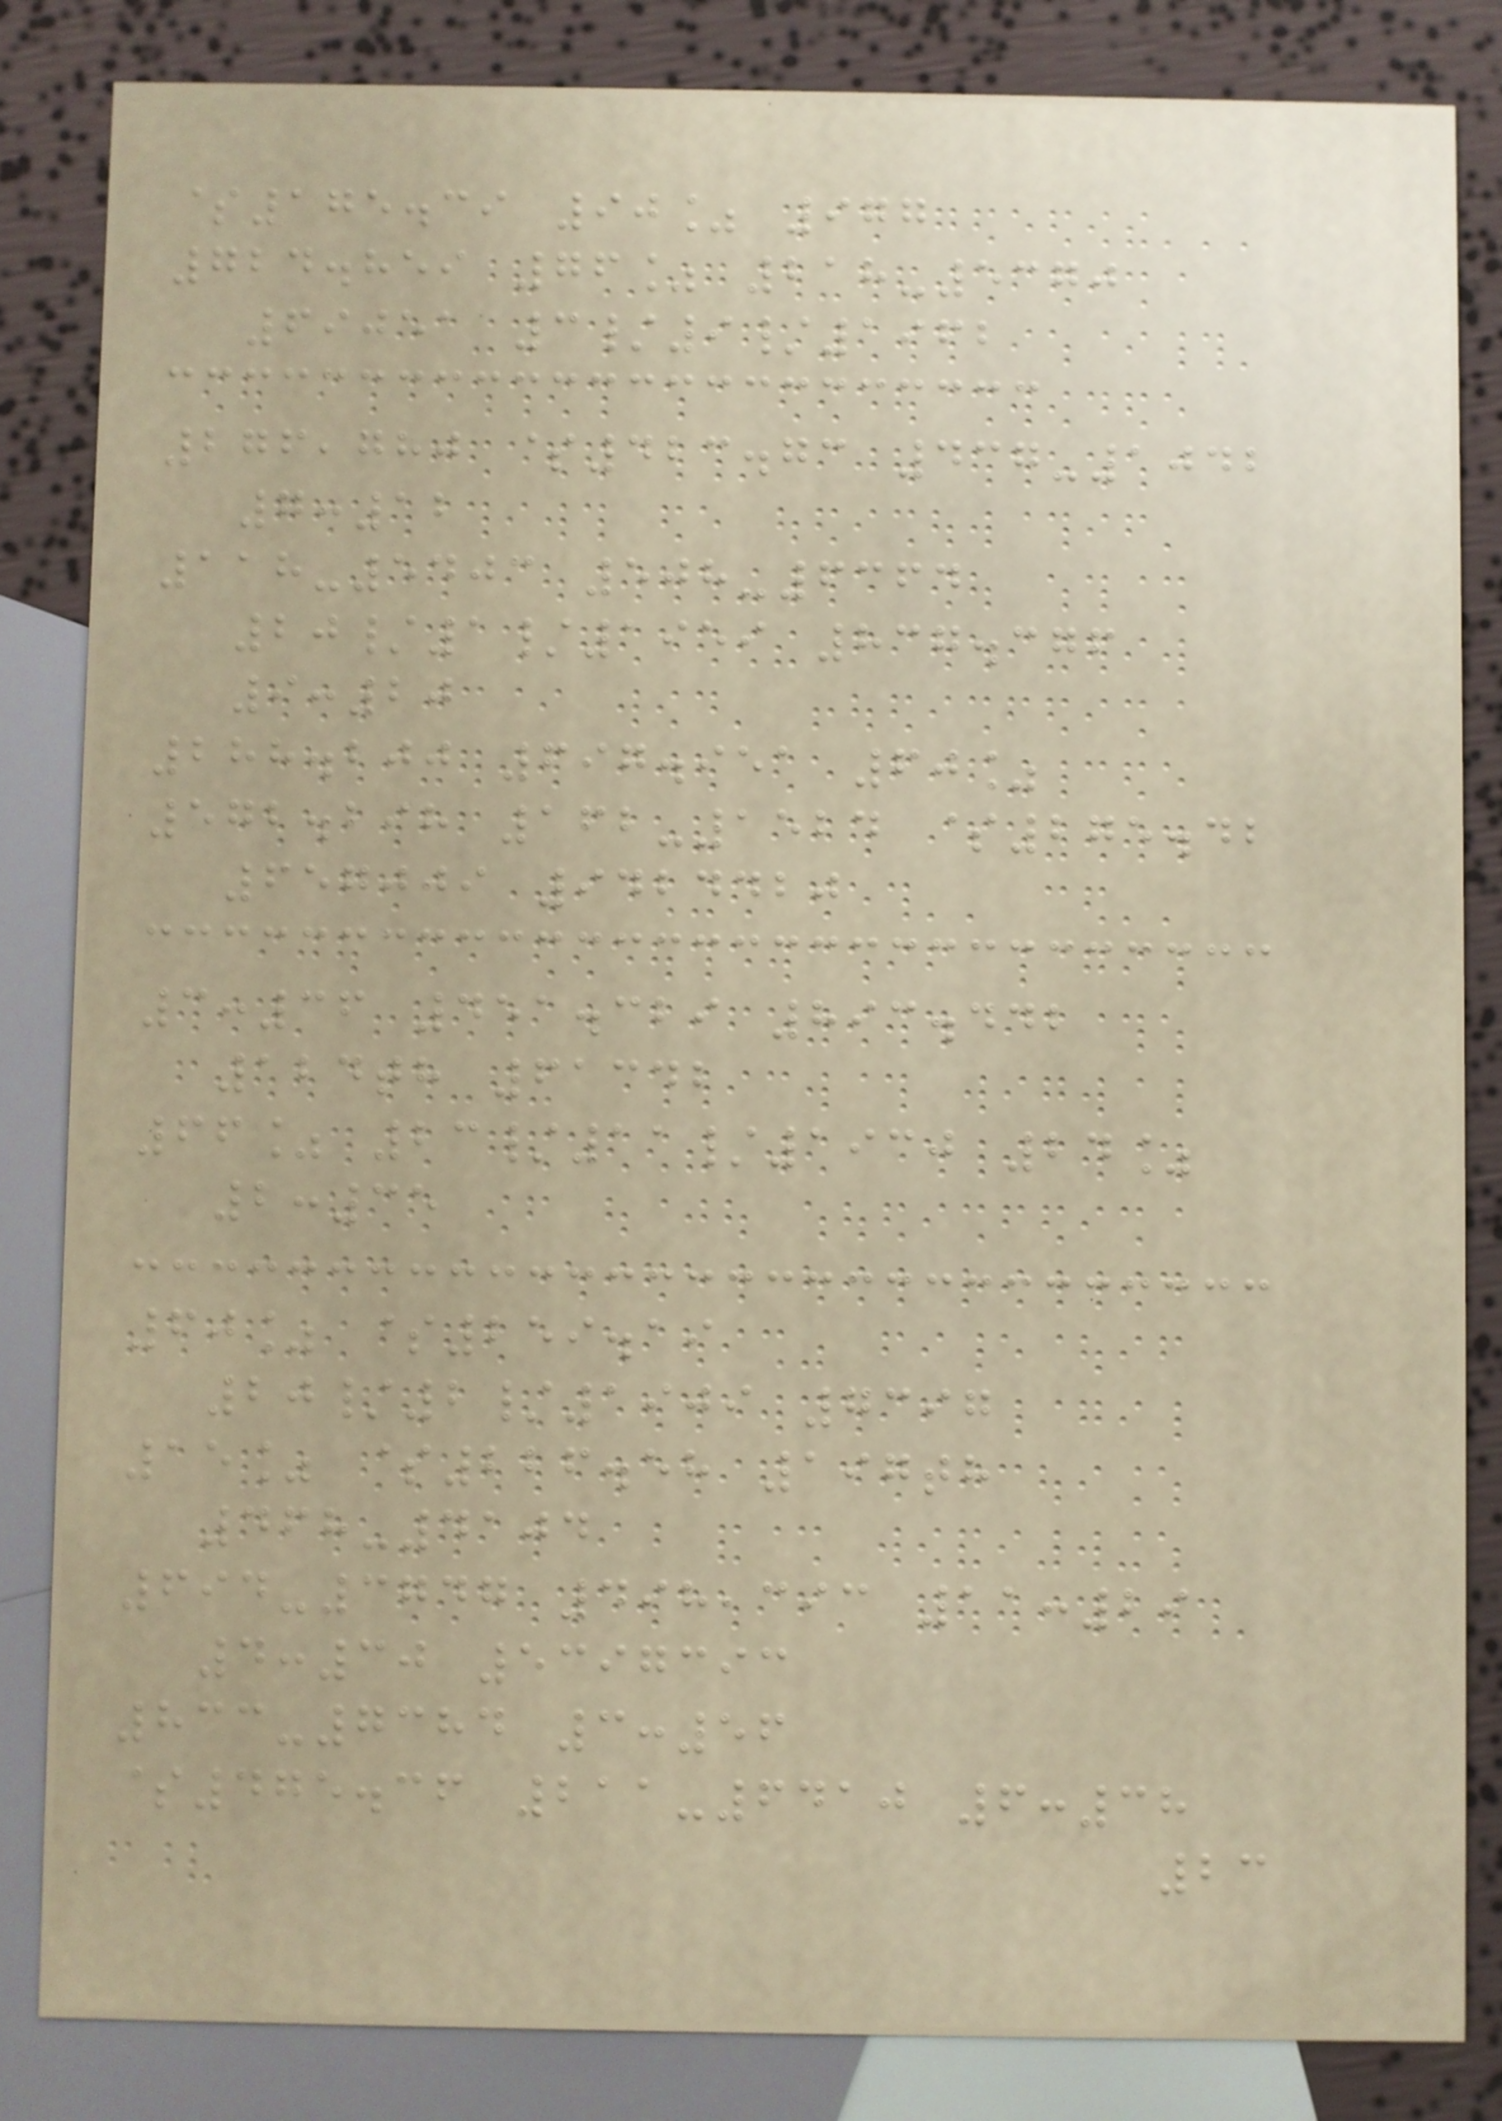$175.39 90% 977
724.859 76% 218-5370
69051 3/9/1962
276,780 $423.73 437-1042
7:12
118-5403 508-6364
20/1/1959 837.376
9:20
288.200 697.951 60%
572.298 162-1524 $275.42
657009 9424420
3:36 451.329 893.442
124th 61342
66% 23/11/1930 24%
2:35
60% $259.19
20/2/1909 7397
15% $226.58 197th
468-4104
694-3747 498,393 11:29
4:30 5397393
833-7384 3:56
$475.36 211-6410 6:38
23
